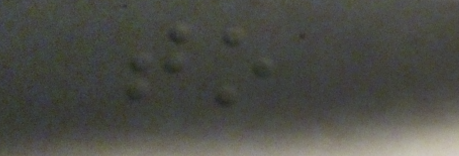to
